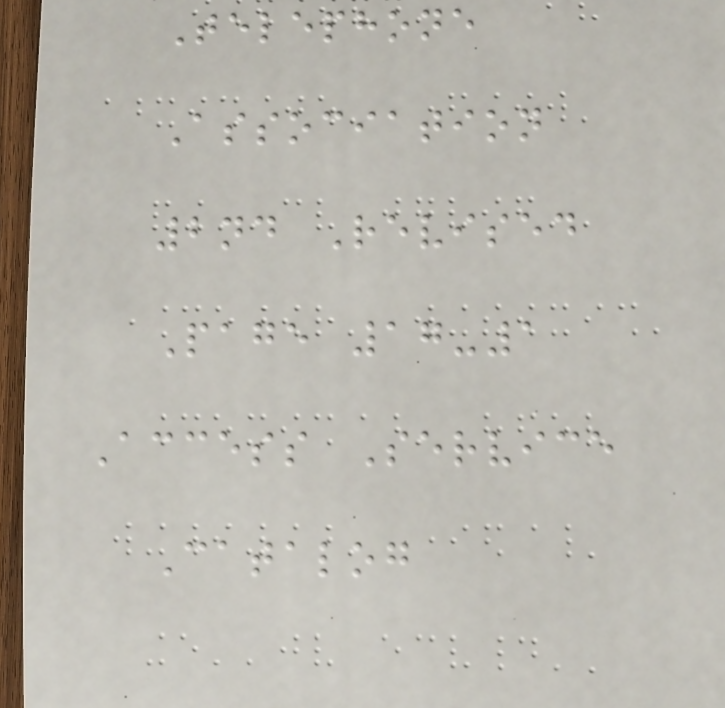Telephone
Association
2nd Revised
Page 17-1
Access Service
Catalog
